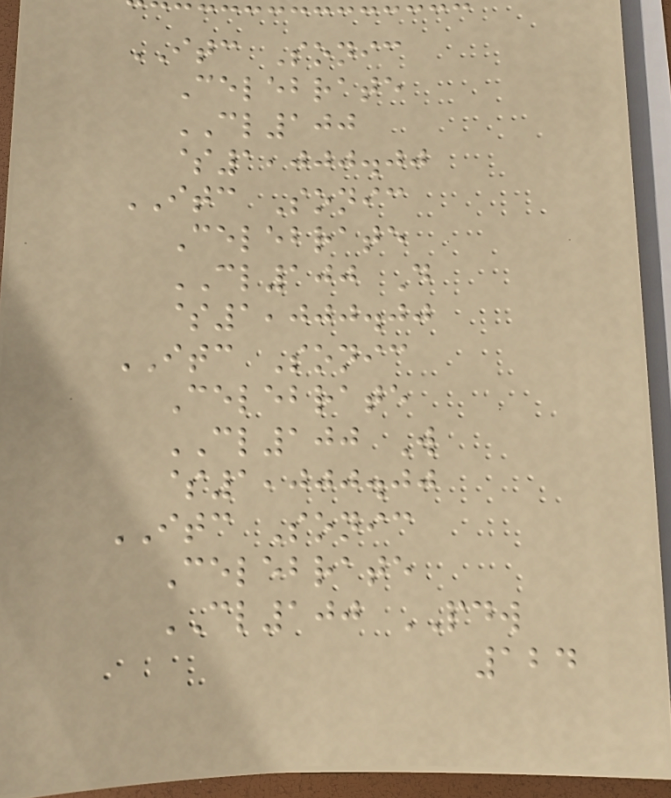ITC Sonic
Celebrate
CL100
$1,000.00
ITC Sonic
Celebrate
CL100 D
$1,000.00
ITC Sonic
Celebrate
CL100 W
$1,000.00
ITC Sonic
Celebrate
CL100 PDW
124
